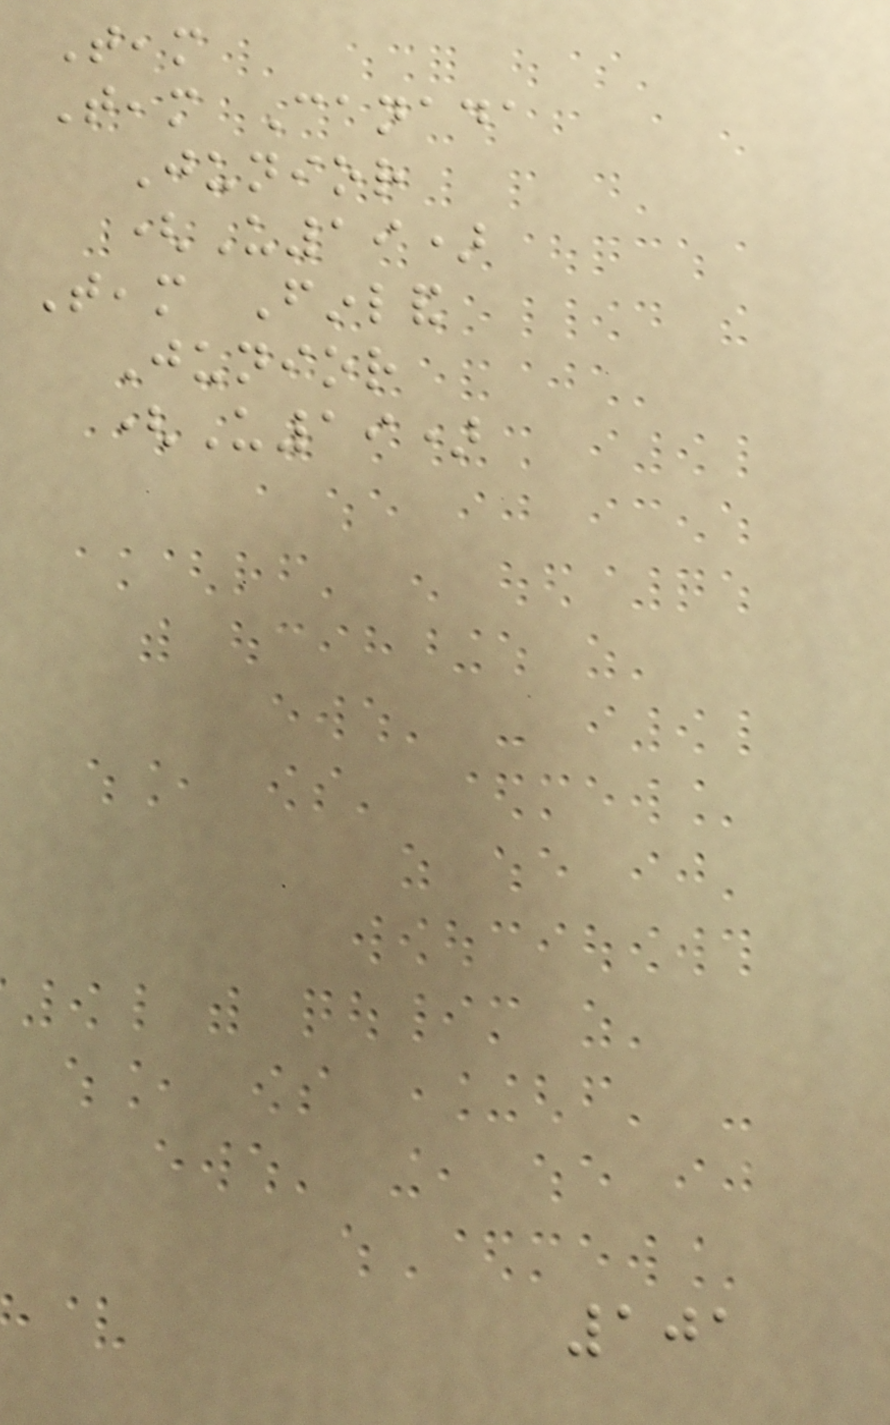Team
Team Canada
Junior
(U19)
Team Finland
Junior
(U19)
101
